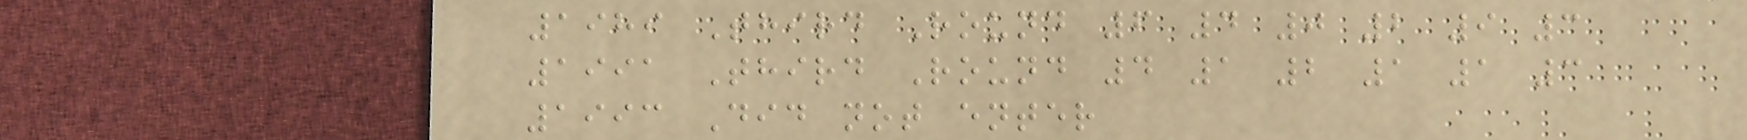1989 Third Round 6 4 0 2 9 3
1991 Third Round 4 1 2 1 1 3
1993 Did not enter
